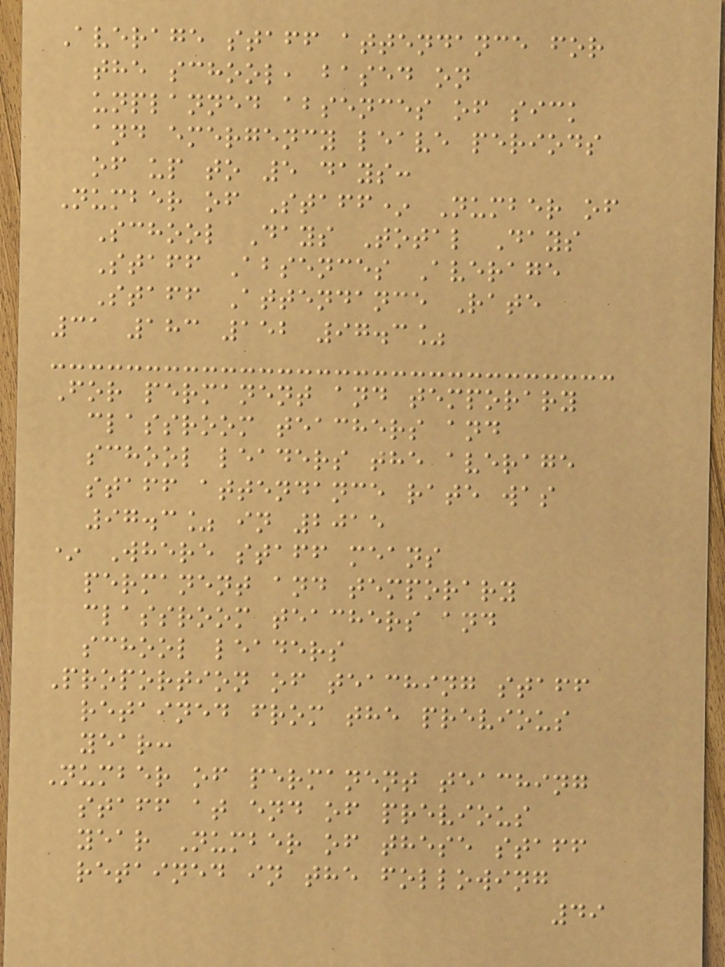Average staff attendance for
the school, based on
unplanned absences of sick
and emergency leave periods
of up to 5 days:
Number of Staff* Number of
School Days Total Days
Staff Absences Average
Staff Attendance Rate
31 183 152 97.3%
For permanent and temporary
classroom teachers and
school leaders the average
staff attendance rate was
97.3% in 2015
* Where staff means
permanent and temporary
classroom teachers and
school leaders
Proportion of teaching staff
retained from the previous
year:
Number of permanent teaching
staff at end of previous
year Number of these staff
retained in the following
49
